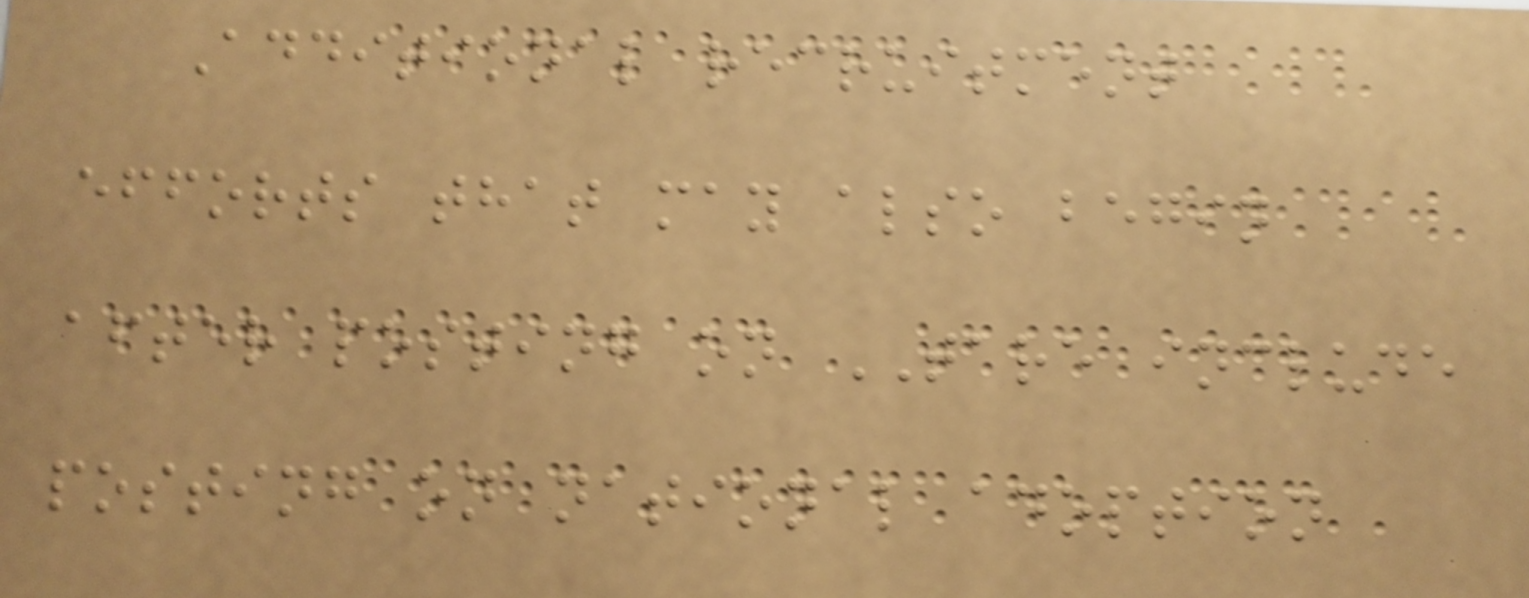Additional recruitment
efforts that may also begin
after posting on TARE include
posting on national adoption
